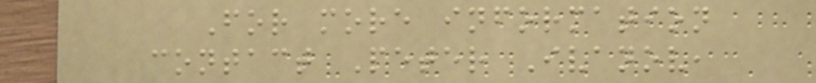For more information
contact Peter Ivanov,
